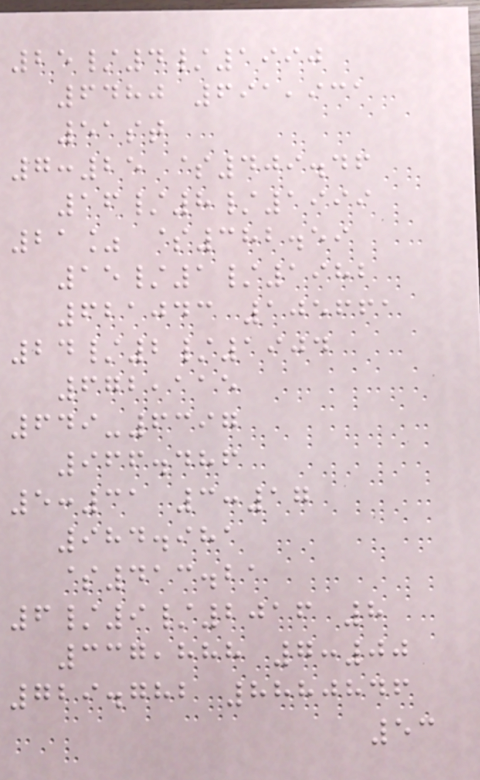25/4/1990
6480 691,931
51st
7:25 $409.46
16/8/1999
21% $382.59
15/1/1982
621043 105661
24/2/1904
672,115
649-6397
966.486
5:31 3:17
984.981
$413.21
6/9/2016 8
337,888 7:00
729.782 8880846
53
